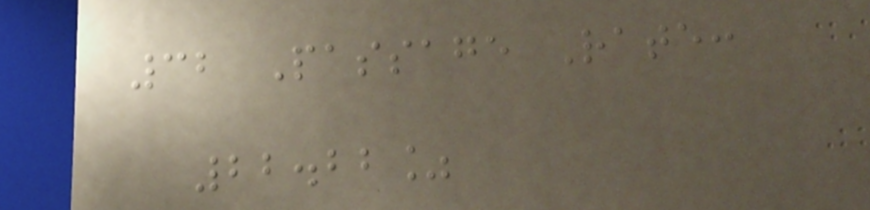32 Passage Rate:
22.22%
